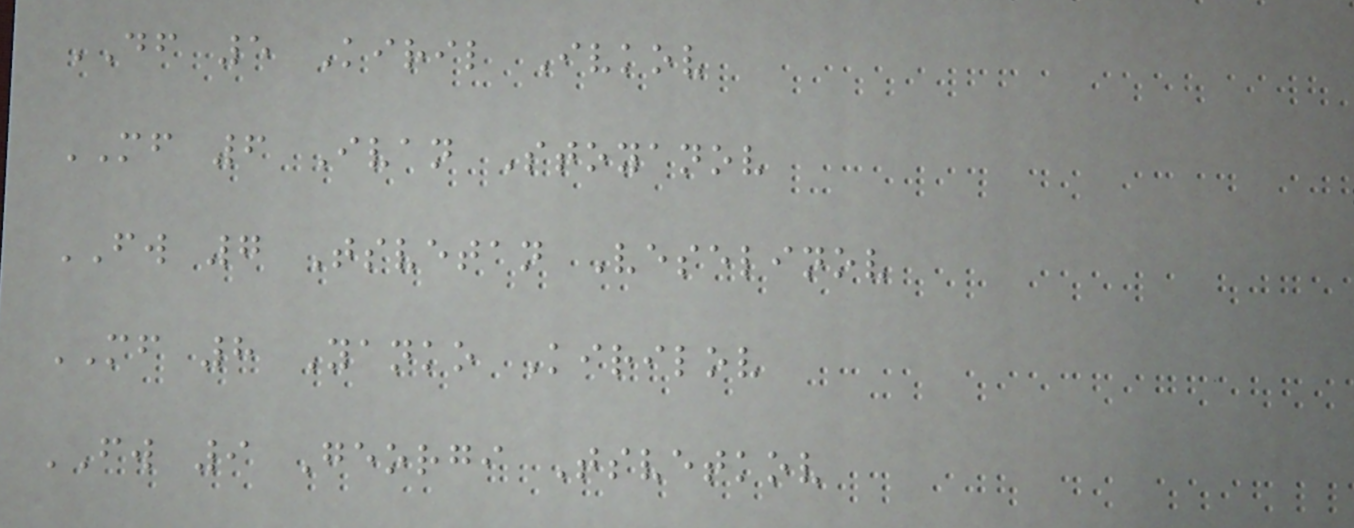DF 5 Kiril Ivkov
MF 6 Ivan Stoyanov
FW 7 Tsvetan Veselinov
MF 8 Yanko Kirilov
FW 9 Georgi Tsvetkov
